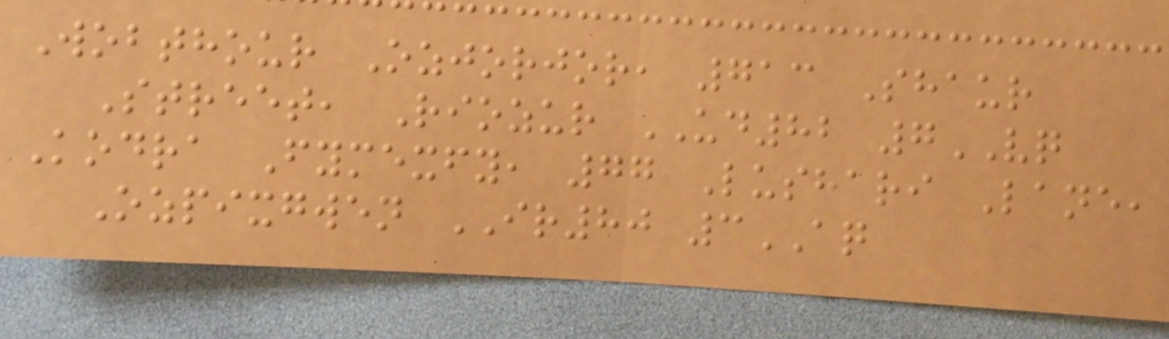Wobthour Ozjorjor, 713 Shaur
Street, Riozur UD82 7VQ
Kodra Fymexfy, 77 Lushari Lane,
Ozpixgwen IR80 3AQ
